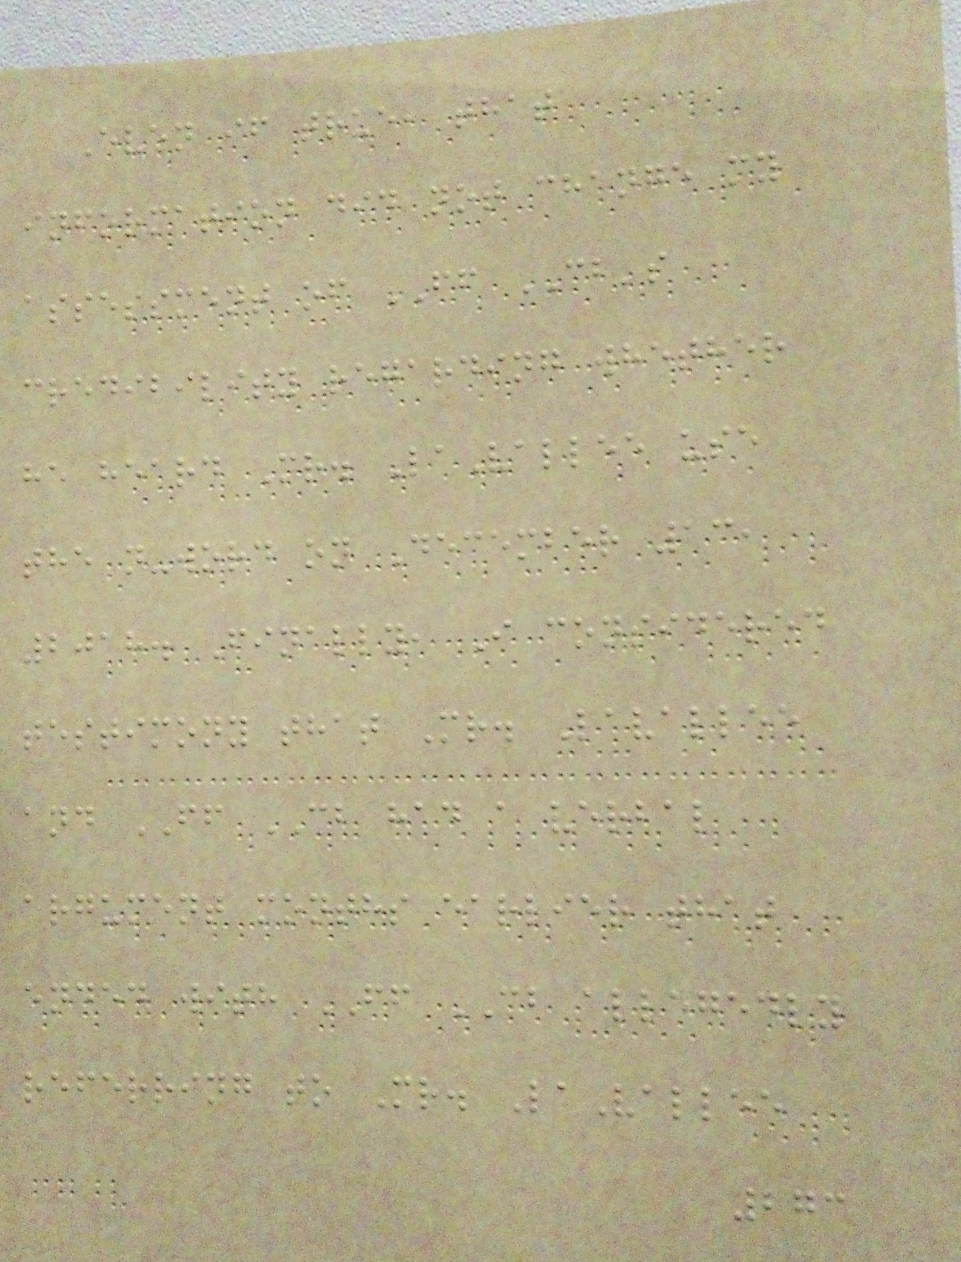Even if true, that
information did not change my
assessment of FF CB's
credibility regarding whether
he heard Mr. LaVallee use
the n-word on December 13,
2018. Finally, I considered
testimony that Mr. Lavallee
and FF CB had a verbal
argument months earlier that
ended with FF CB allegedly
referring to Mr. LaVallee
273
